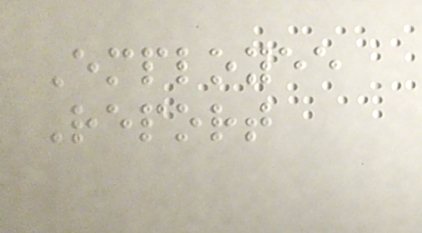Employee
Report
